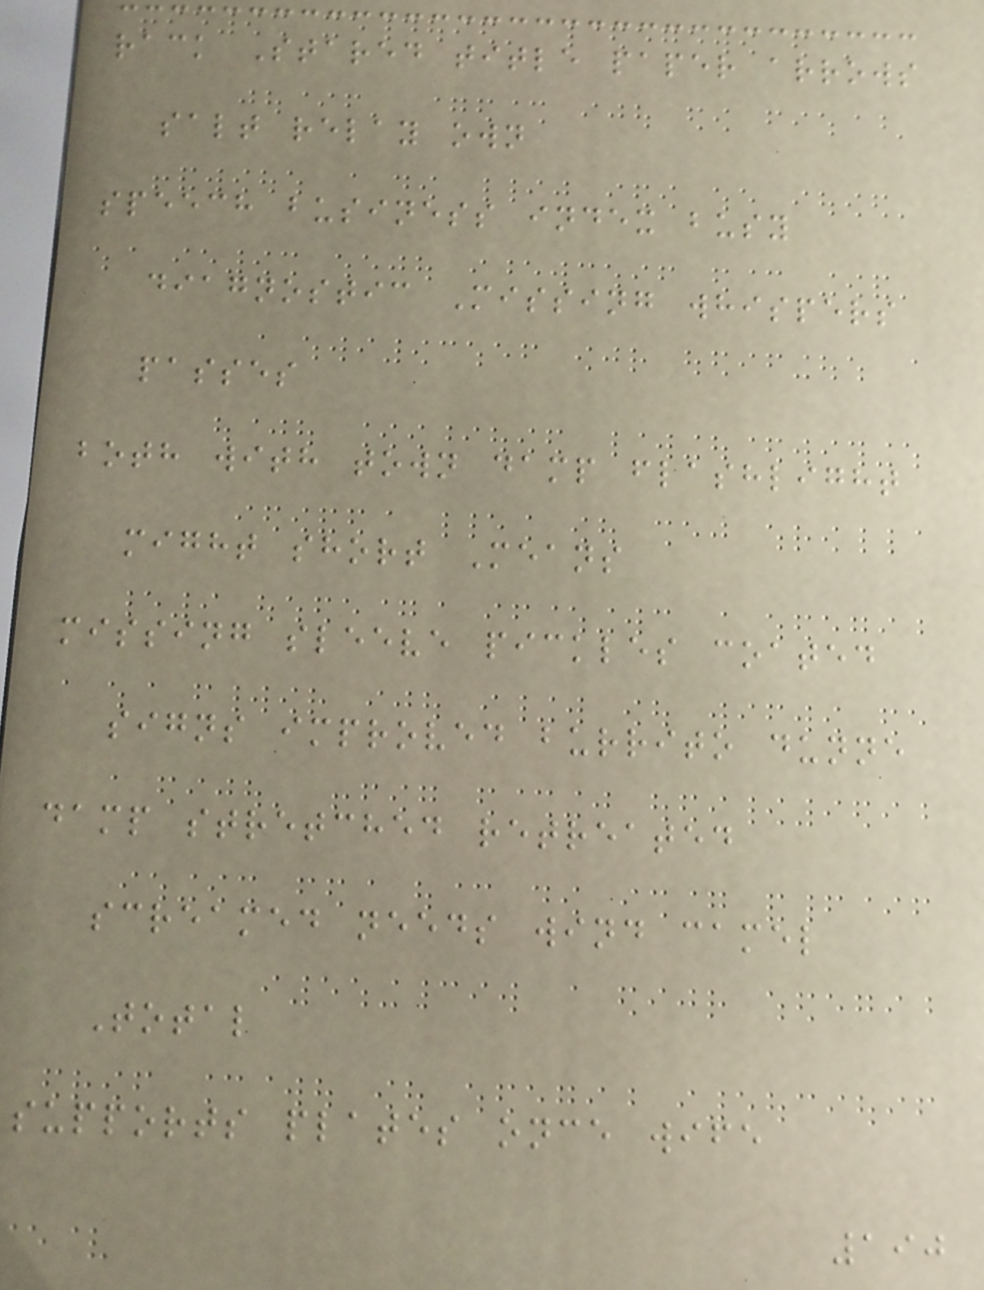rack Stared title paper arrows
salt relay own
speech business index busy
diagnostic Missing whispers
passes
both with town damp flashlight
might short Means
missing sleeve pickles coated
signs improved burrito dunne
damp stretched retreated
screamed needs wind camel
Total
supports plates once wife
190
